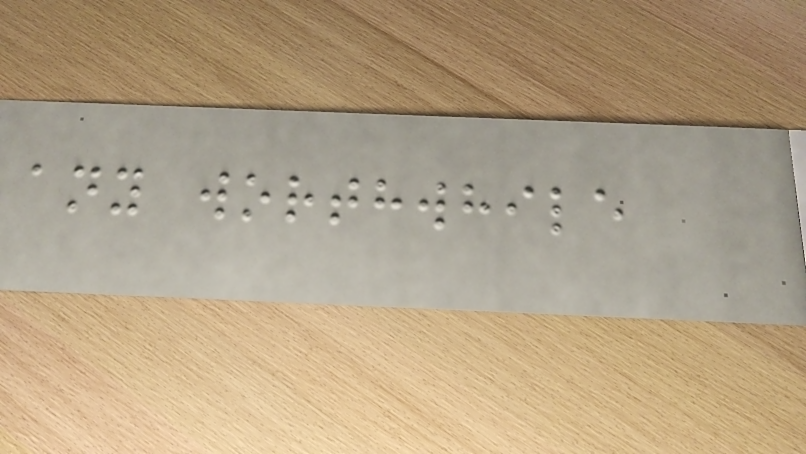any worthwhile
